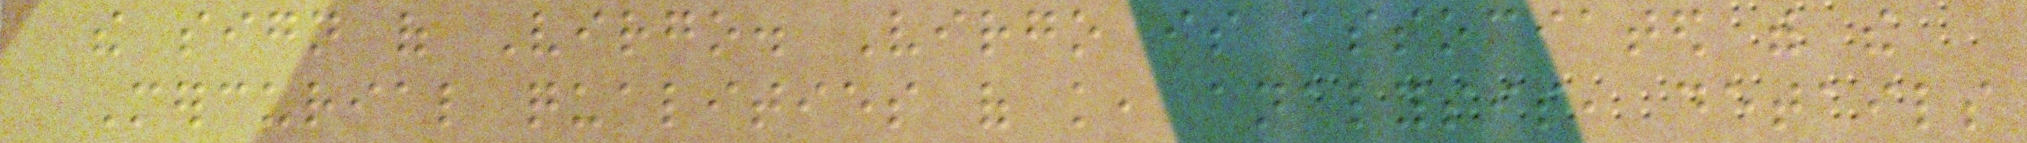the sign of Virgo. Virgo is associated with the
Mercurial qualities of knowledge, analysis, details
